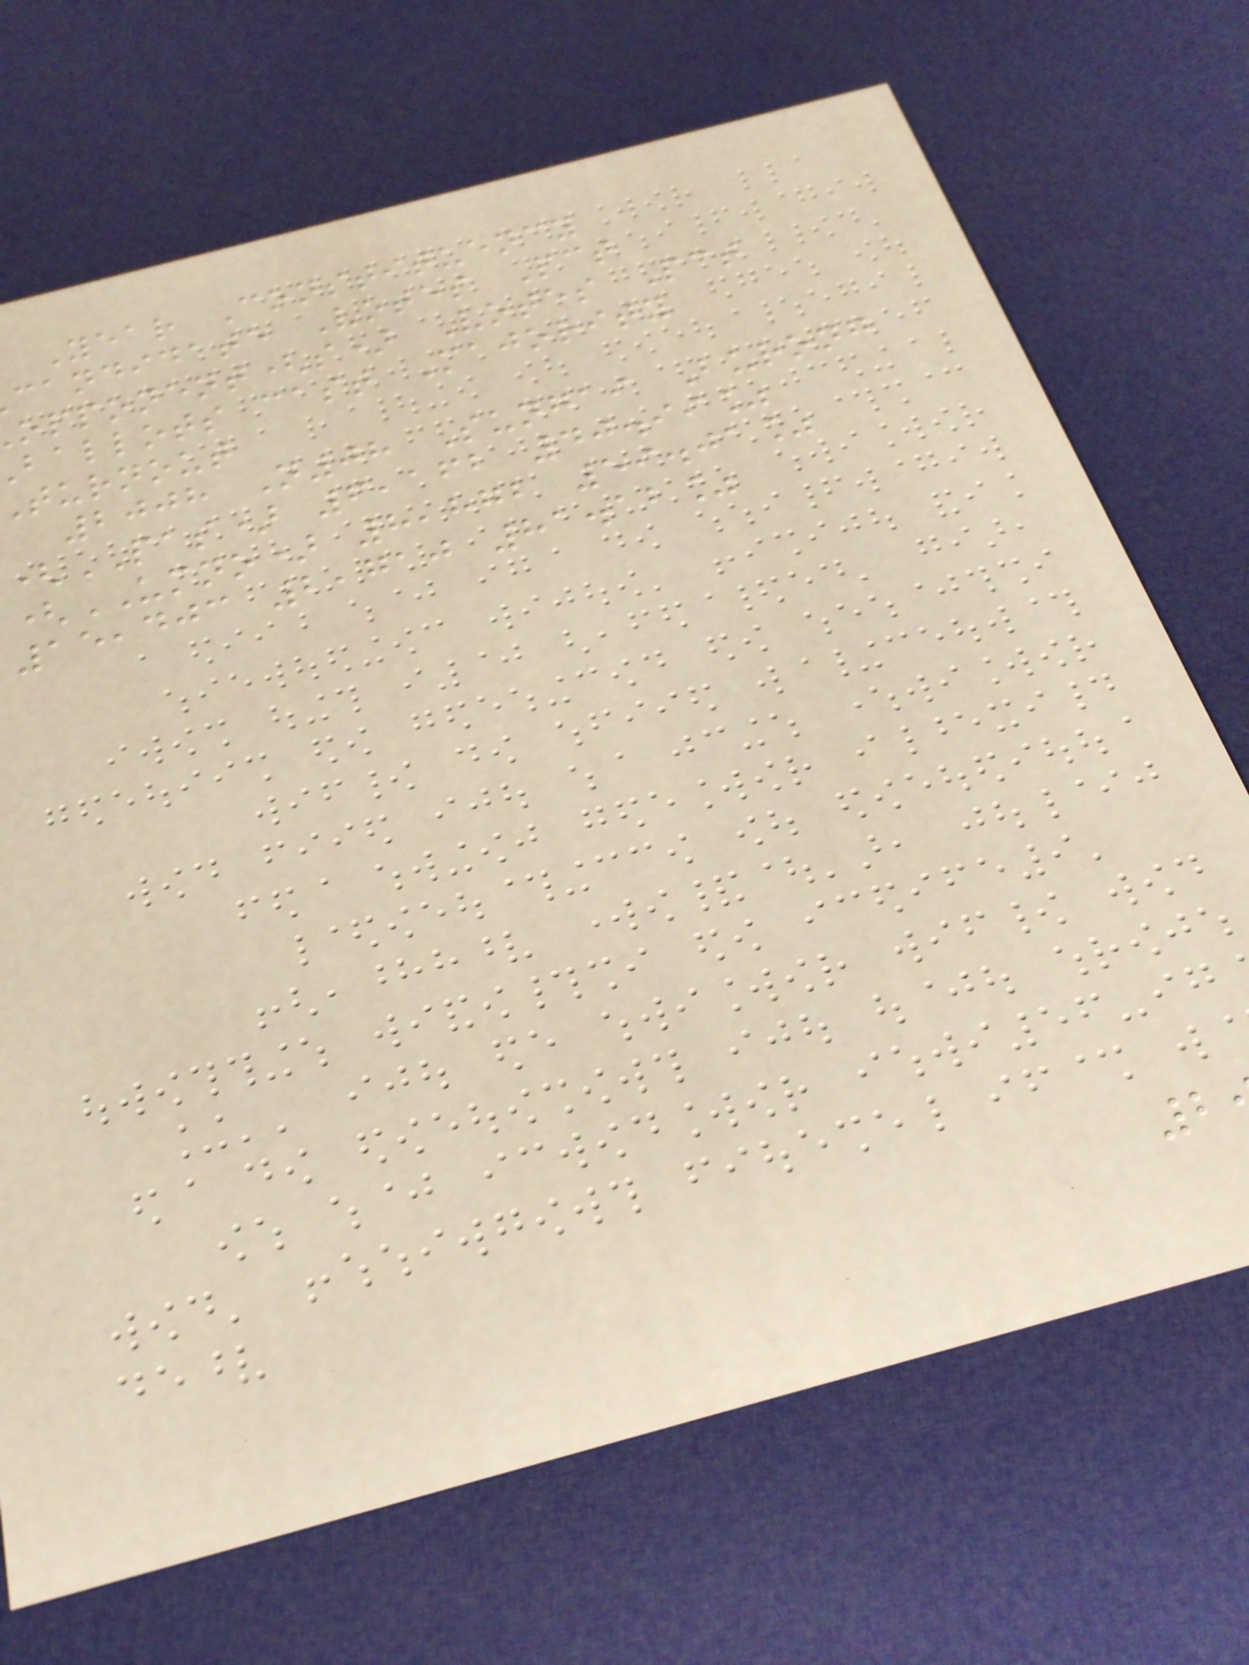Year Constituency
candidate Votes Pct
opponent(s) Votes Pct
ballots cast Majority
turnout
2008 N08 Sungai Burong
(PAS) 6,162 40.99%
(UMNO) 8,872 59.01%
15,403 2,710 81.12%
